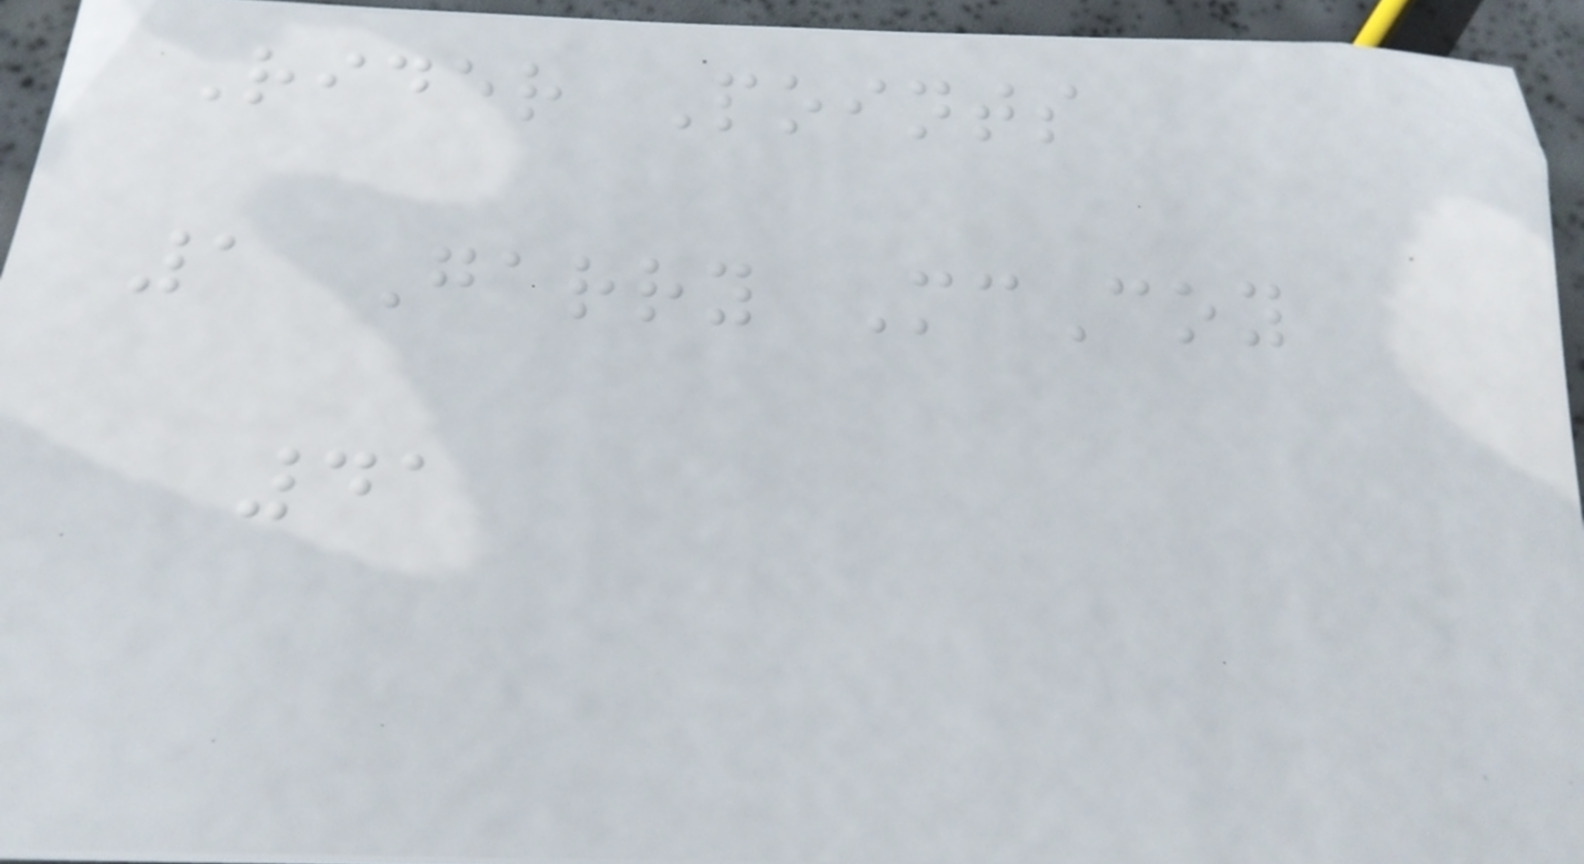Rider Points
1 Garry McCoy
41
